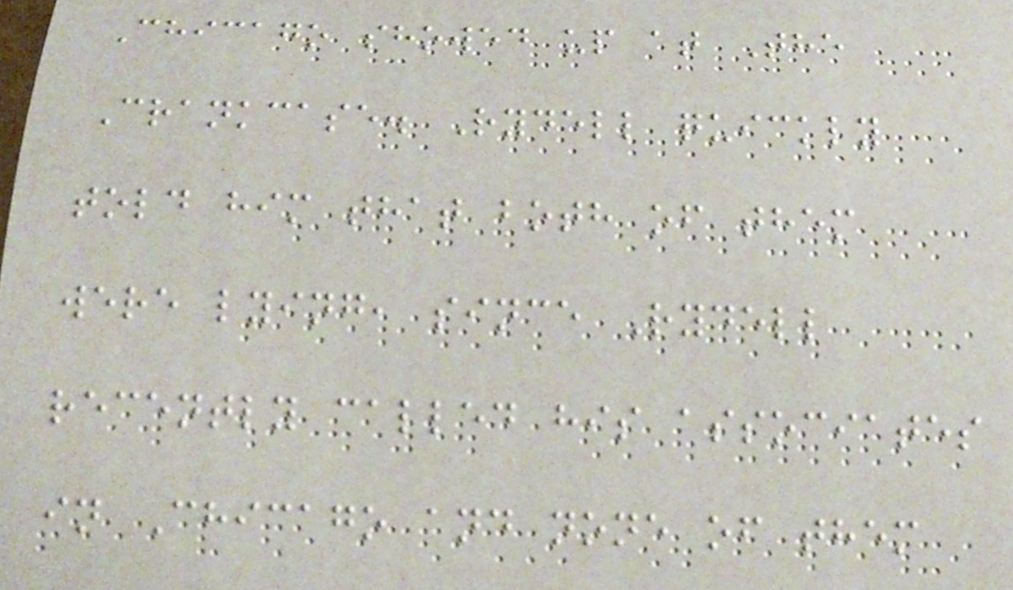Chicago showed up at The
Crankcase. Rydell quickly
told him that both of them
were lying, since Rydell
recently called his associates
in Chicago and none of them
